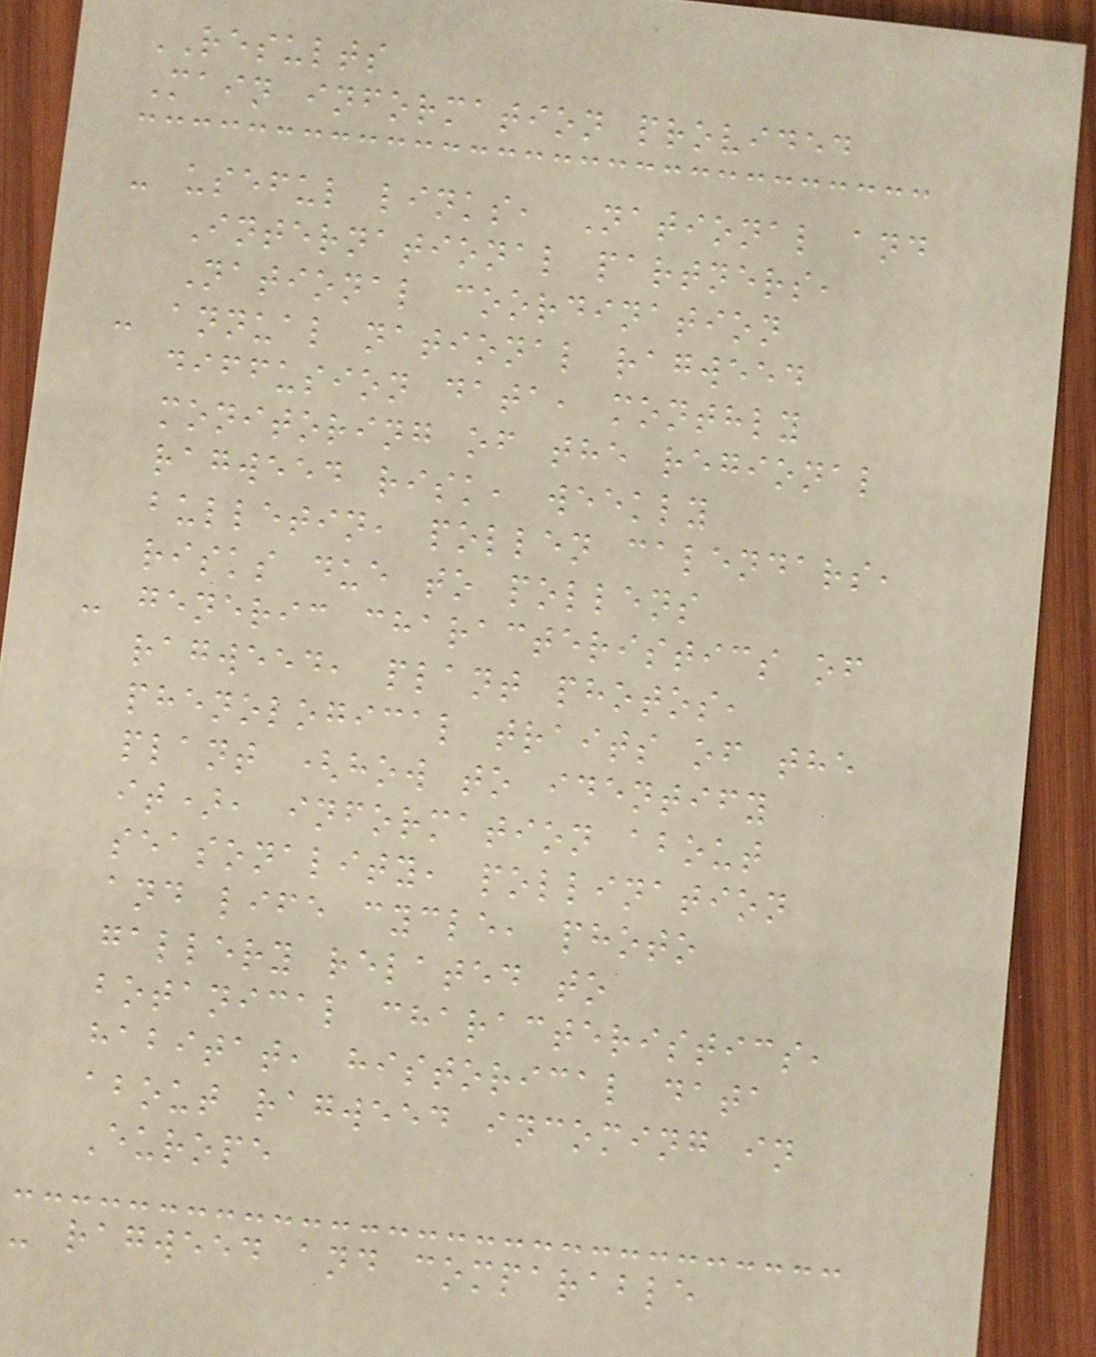RESULTS
Main information provided
- useful links, National and
International partners,
National coordination
- annual national ragweed
diffusion data, monthly
monitoring of the regional
ragweed risk, weekly
bulletin, pollen calendars,
risks due to pollens
- generic characteristics of
ragweed, plant photos,
phenological traits of the
plant (how to identify
it), information about
seasonality, pollination
and life cycle, photo
gallery related to
botanical characteristics,
habitat, historical data
about ragweed incoming in
Europe
- ragweed and comparable
